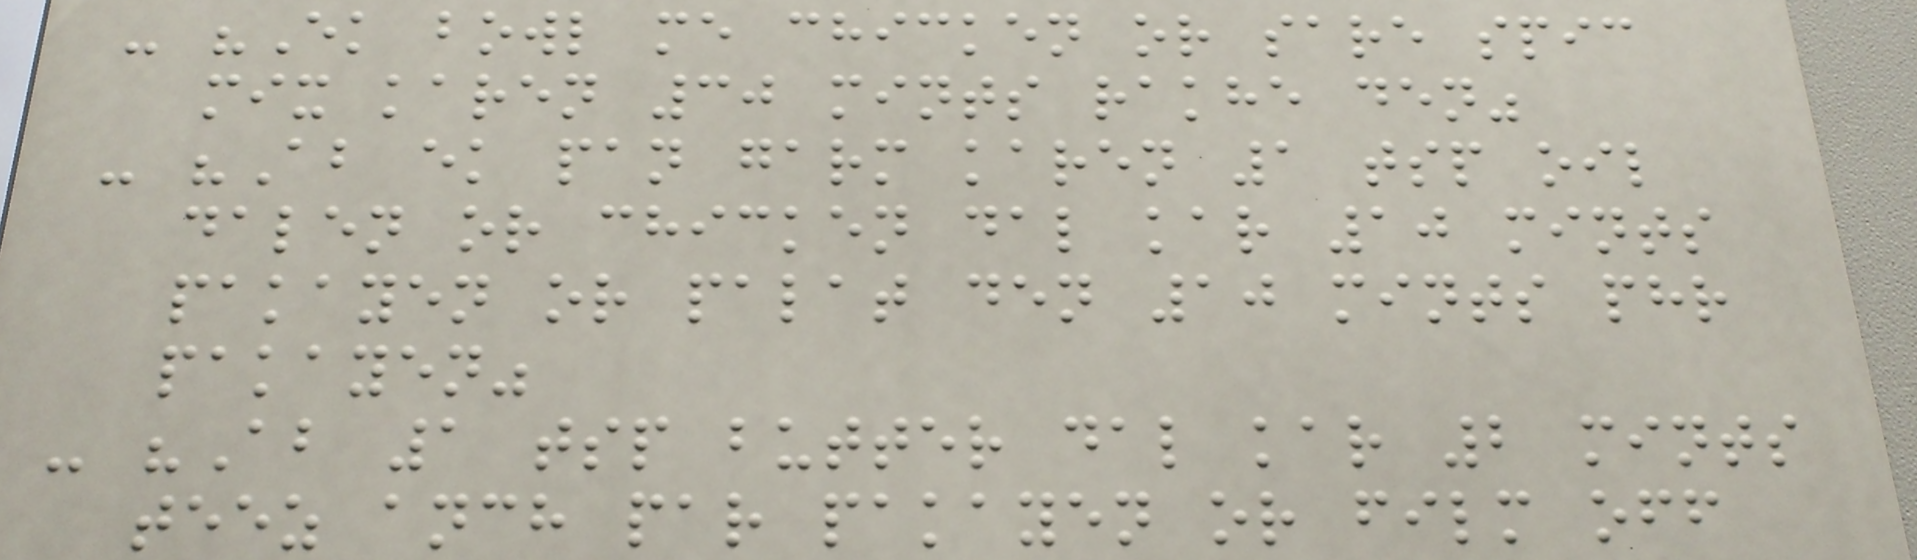- "Ek bowl me chicken or sare spic
mix karen 30 mints rakhe den"
- "Ab ek pan garm karen 1 tsp oil
dalen or chicken dal kar 10 mints
pakayen or palat den 10 mints phr
pakayen"
- "Ab 1 tsp butter dal kar 2 mints
teez anch par pakayen or film off
